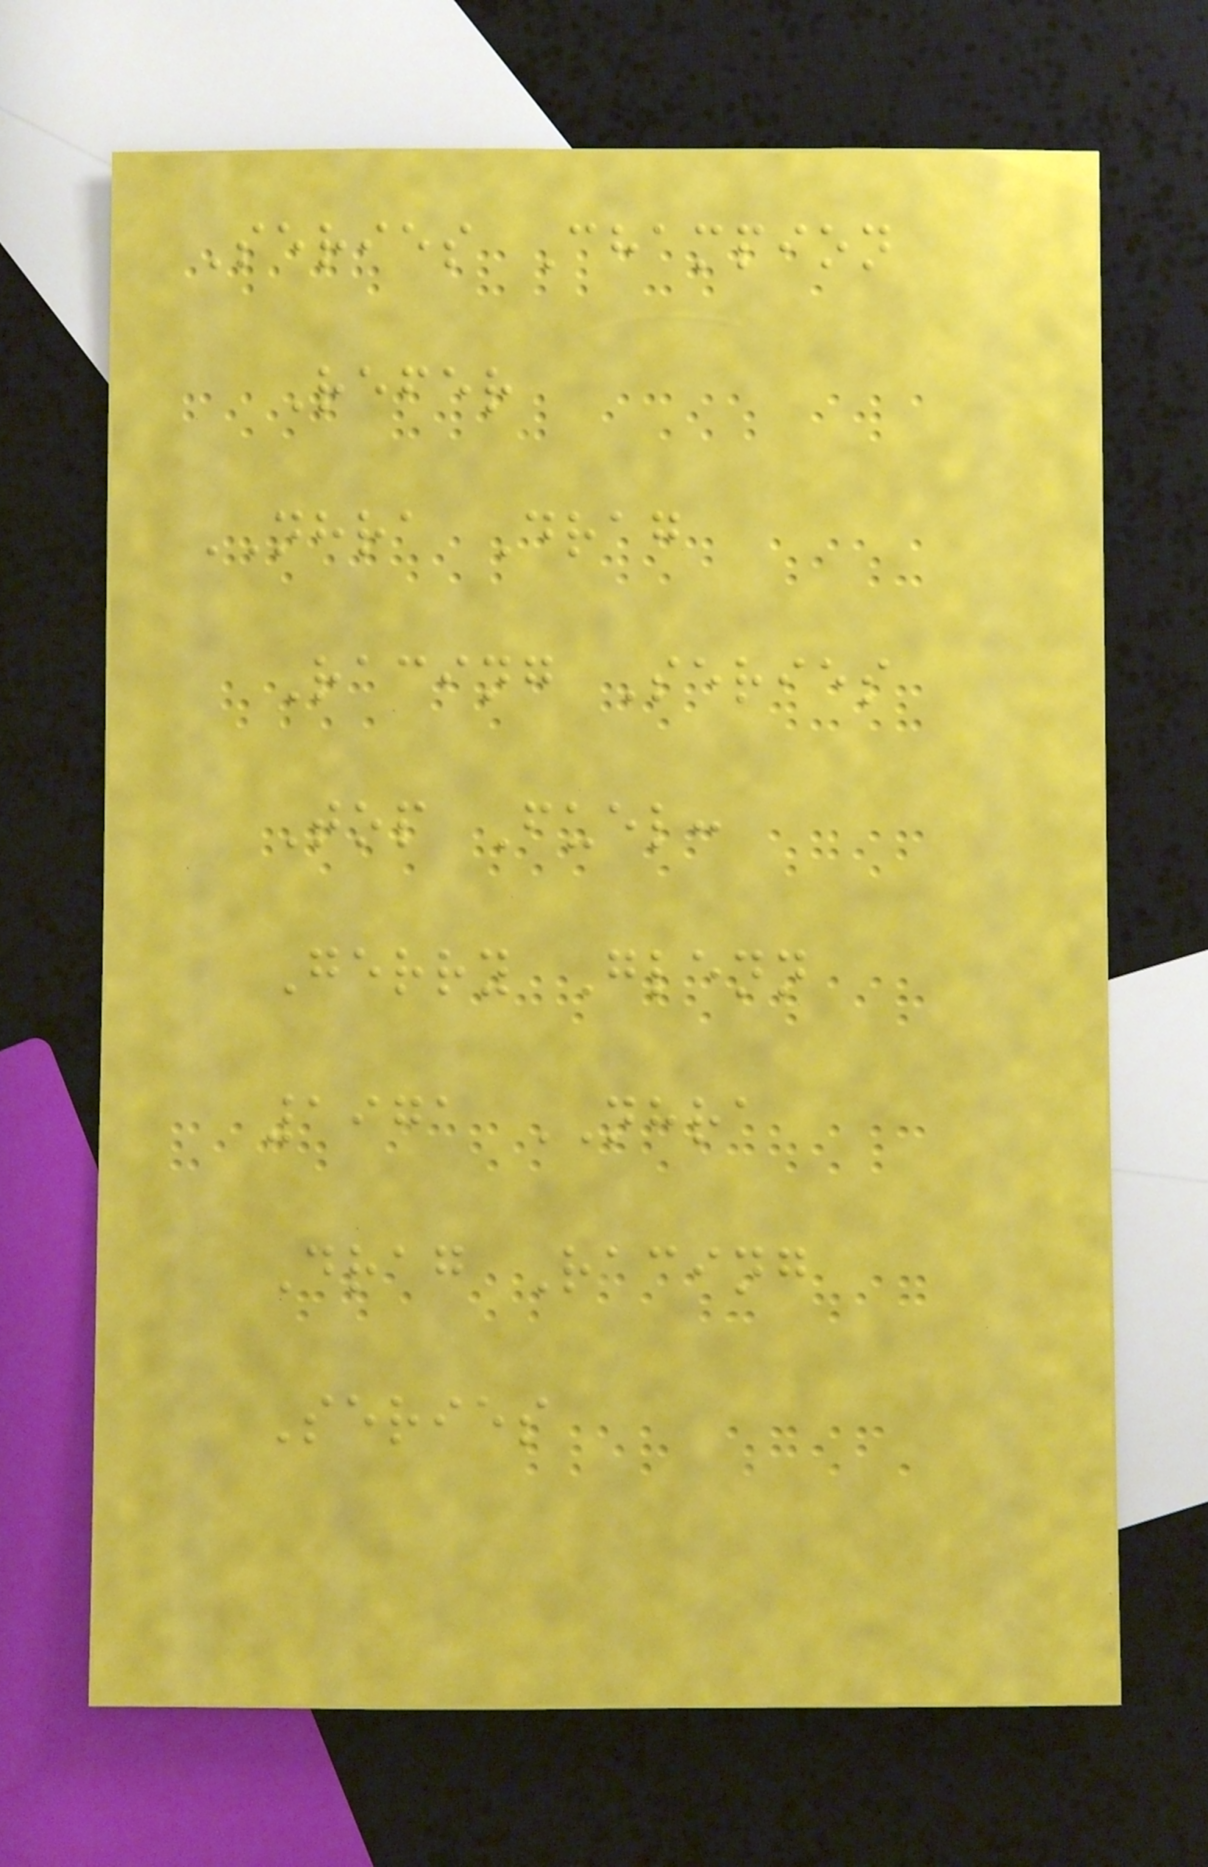Series Champion
Refer
NHRA Drag
Racing Series
Top Fuel:
Gerry Glenn
1971 NHRA
Drag Racing
Series
